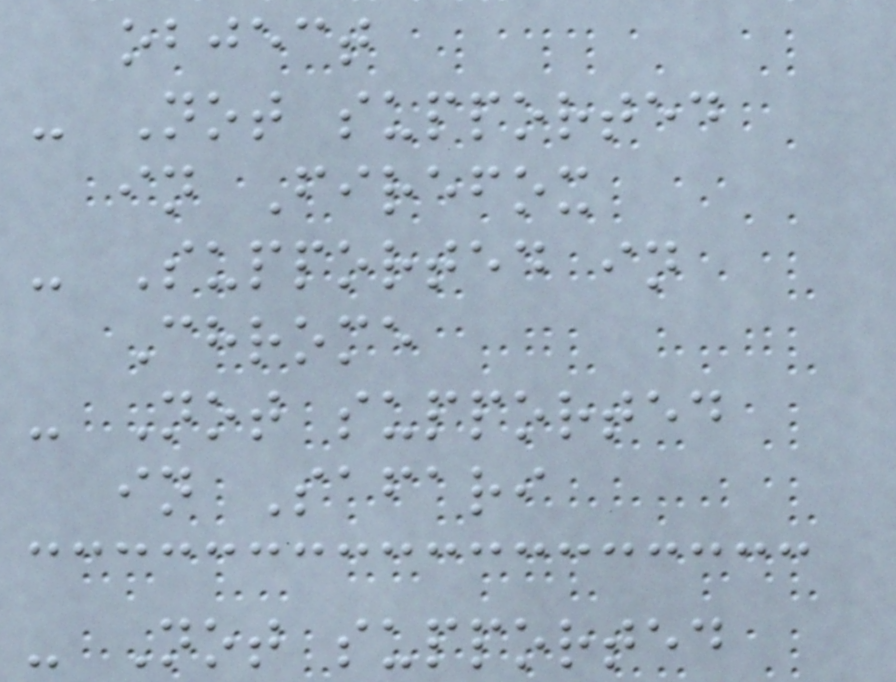object
- Not supported
in Firefox
- Supported in
Chrome
- Not supported
in Safari
- Not supported
